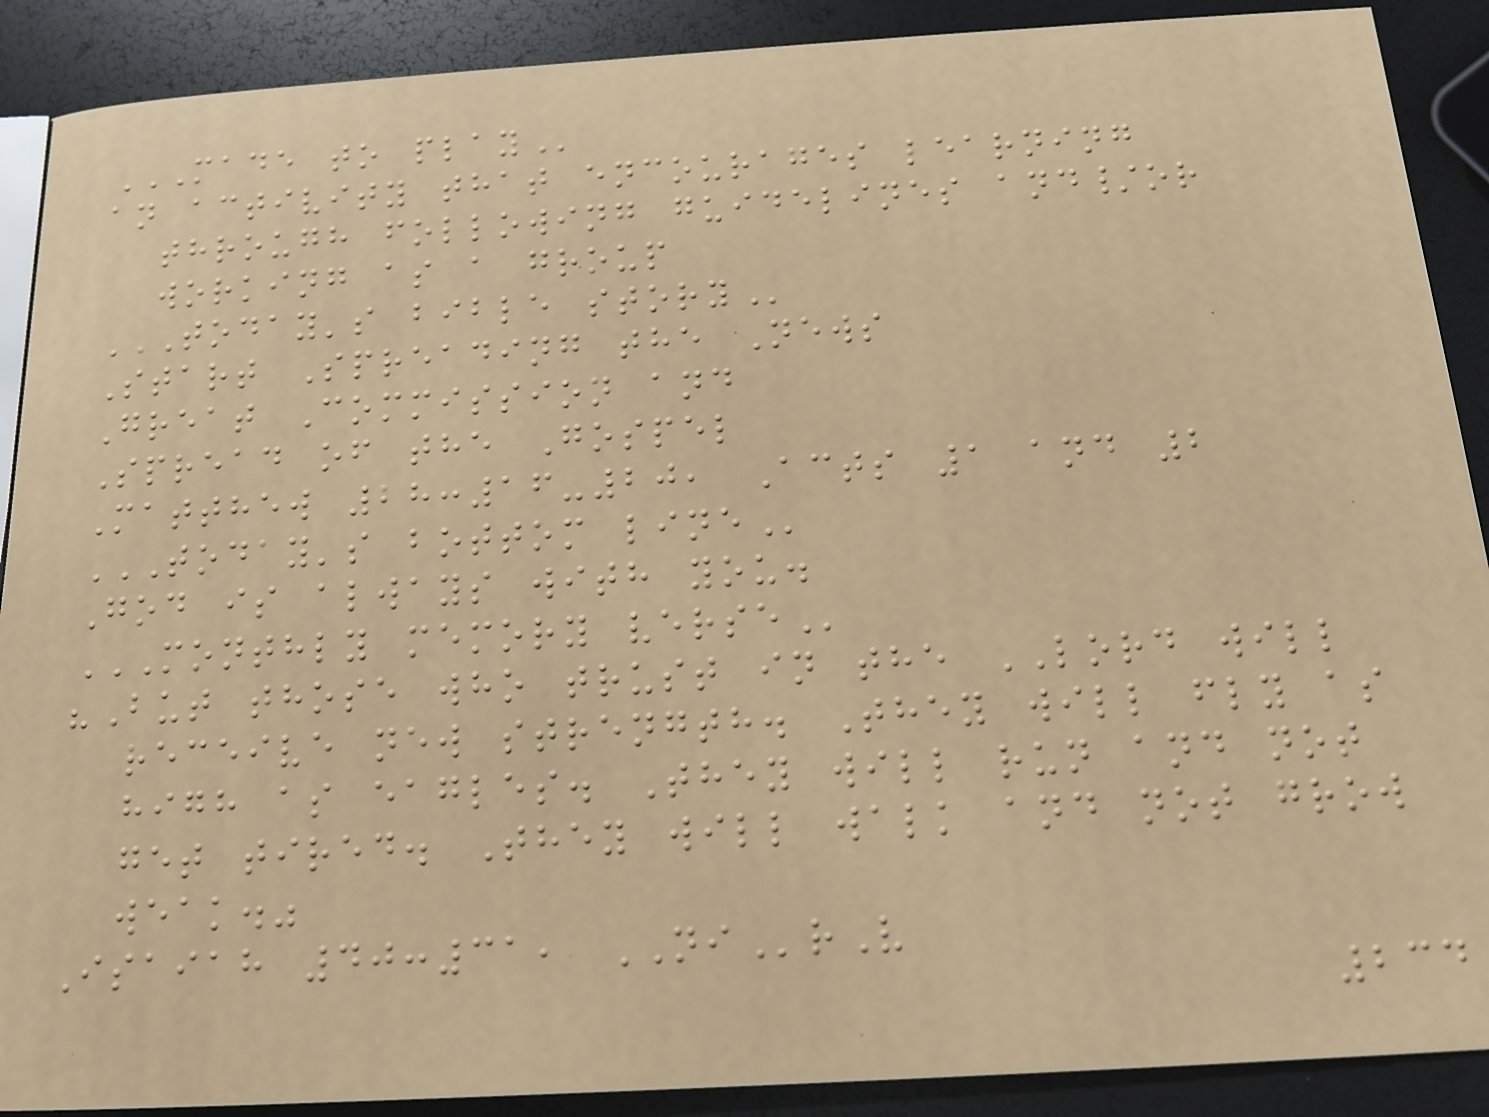MADE TO PLAY
an activity that encourages learning
through following guidelines and/or
working as a group
TODAY'S BIBLE STORY
Start Spreading the News
Great Commission and
Spread of the Gospel
Matthew 28:16-20, Acts 1 and 2
TODAY'S BOTTOM LINE
God is always with you.
MONTHLY MEMORY VERSE
"But those who trust in the LORD will
receive new strength. They will fly as
high as eagles. They will run and not
get tired. They will walk and not grow
weak."
Isaiah 40:31, NIrV
234
